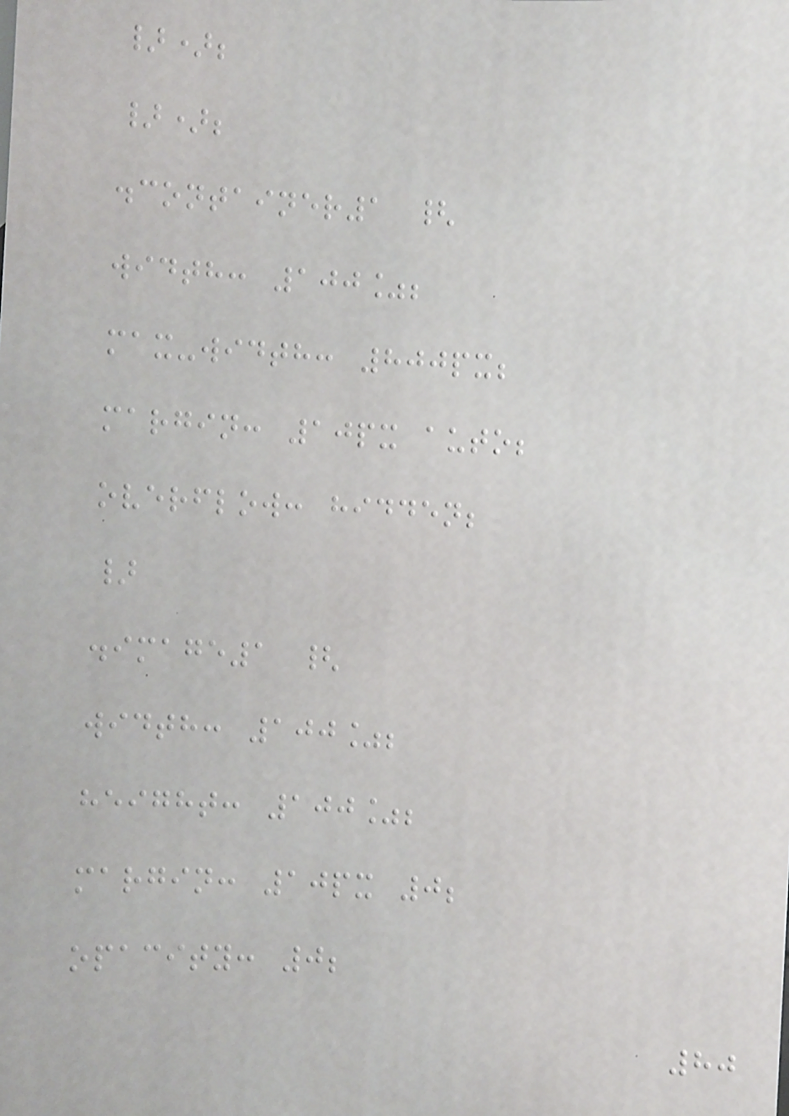});
});
.container1 {
width: 100%;
max-width: 800px;
margin: 10px auto;
overflow: hidden;
}
.image1 {
width: 100%;
height: 100%;
margin: 10px 0;
opacity: 0;
80
